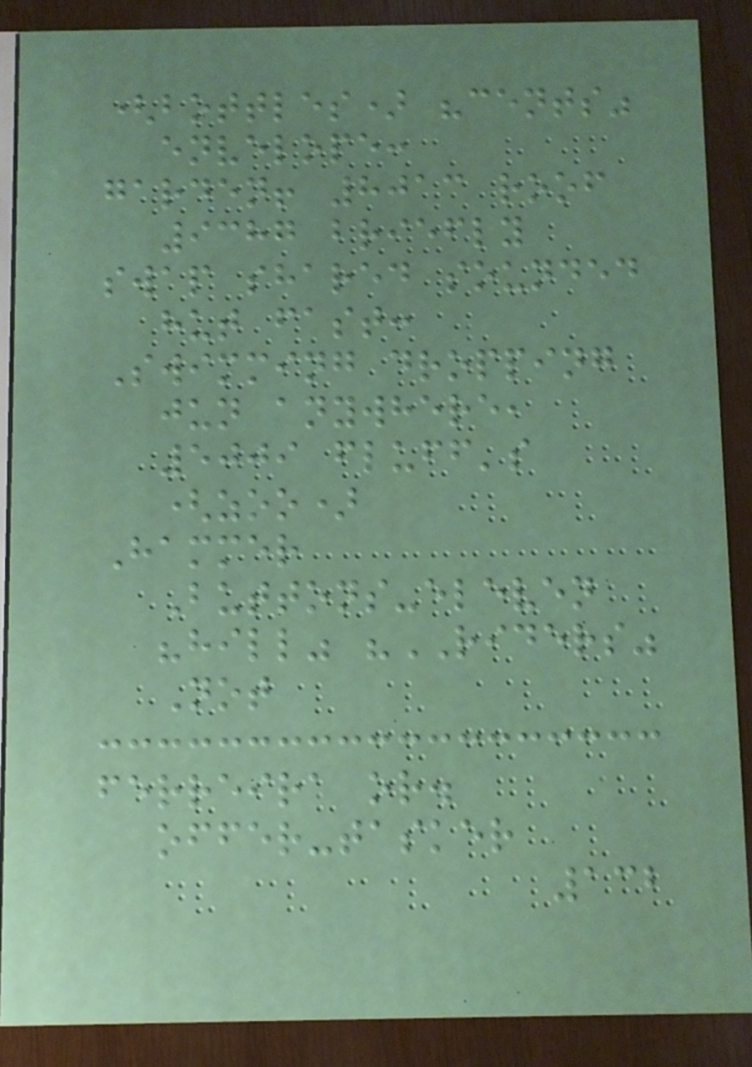(bottles) "cents"
envelope:
garden! 8013 roof
9387 briefly
swap shared sounded
hut fast:
Swimming dropping
jun anywhere,
5009 fluff's
(zoo)
Hammer
Buttons-eleven
"hill" "RIDERS"
Not
ferreira or.
offer-tasker
132
